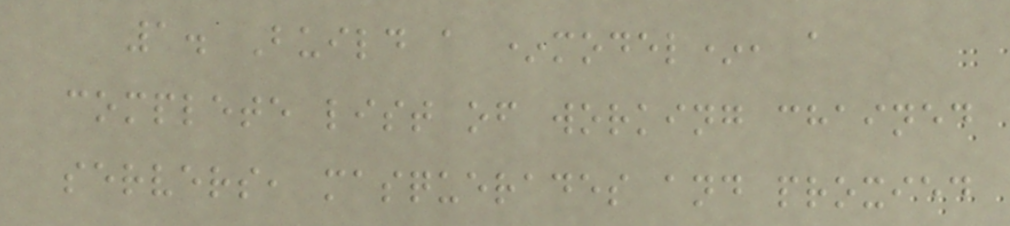1. Build a *model*, a
complete list of working chained
servers, masquerades and proxied
